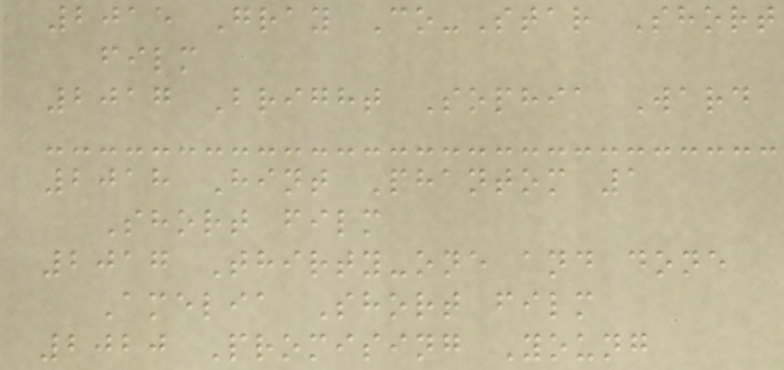2015 Gray Co-Star Short
film
2017 Bright Sophia Ward
2018 Hint Phantom 1
Short film
2017 Thirty-one and done
Amelia Short film
2020 Promising Young
